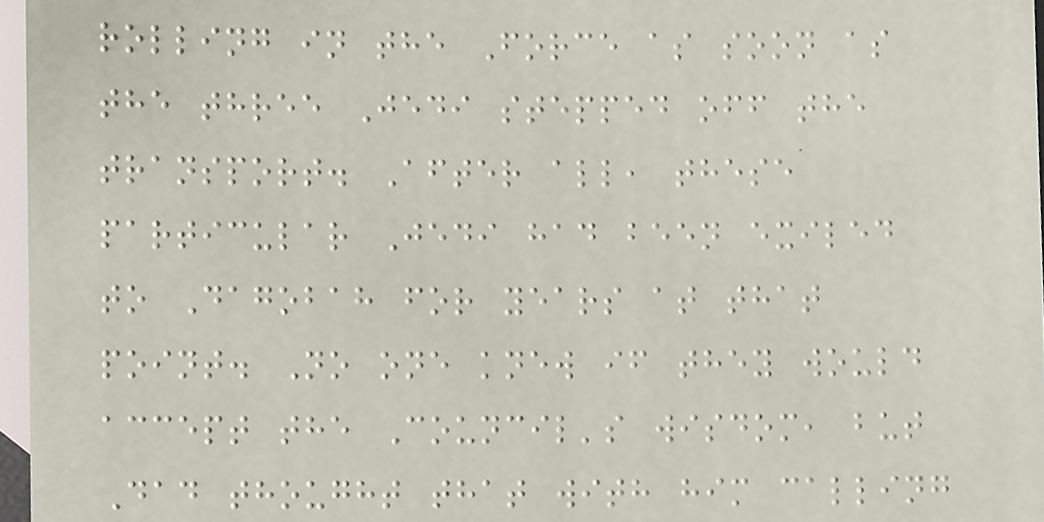rolling in the Force as soon as
the three Jedi stepped off the
transport. After all, these
particular Jedi had been exiled
to Dagobah for years at that
point. No one knew if they would
accept the Council's wisdom, but
Dad thought that with him calling
